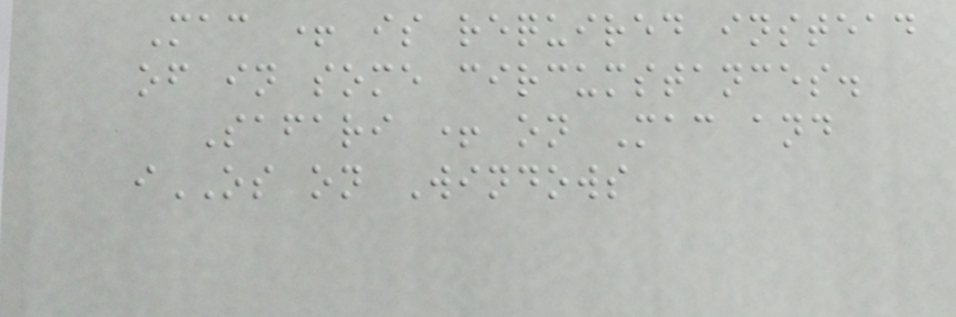Mac + is required instead
of in some circumstances.
Safari + on Mac and
iOS on Windows
